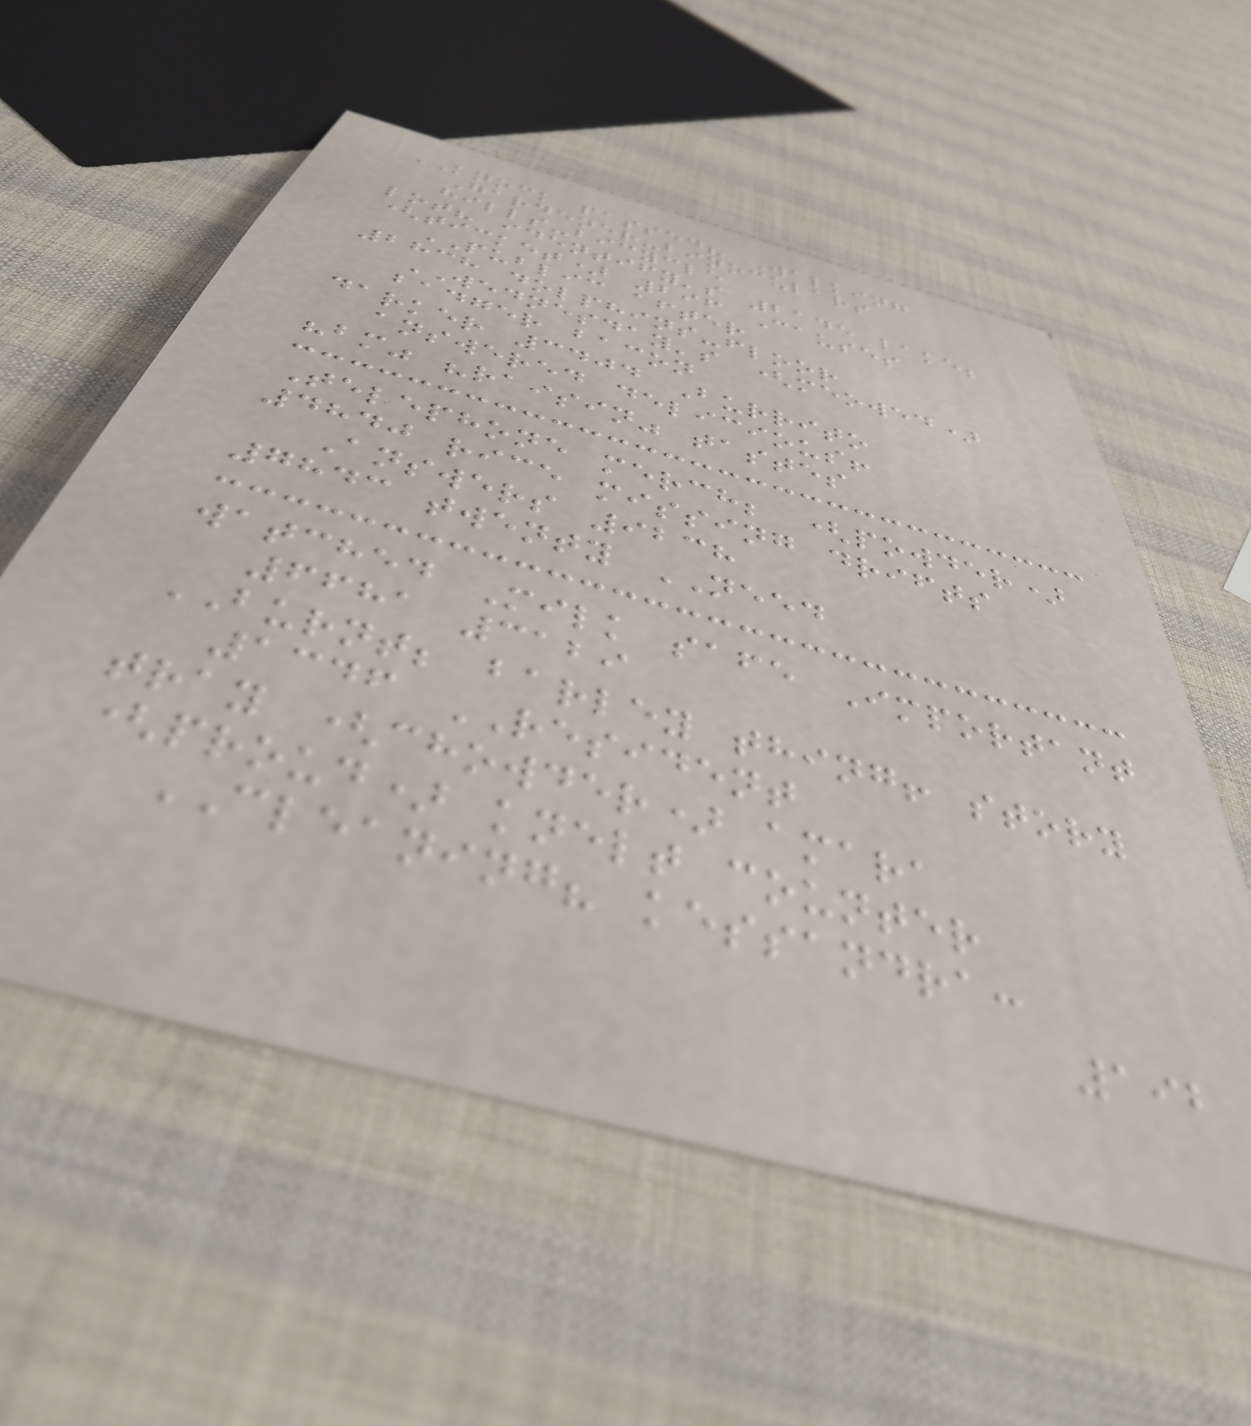KNOCK passed? Walking
Gardener-binoculars
hills-bicycle
lot? identify's 2145 lake;
(ticket) 296 Causes
PUBLIC after
2838 dolphins-floor
WEDNESDAY's (meowed)
badger bacon
darker 3404 Burrito
answered delicious!
"bm" "raisin" tastes
Telephone merch; (powder)
4840 rice missing drifts
Answers 9238
7843 twenty NEED
watched Milk safe Important
6681 3129
BURNT; barley thing! story
1346 RESIDENT
tray (chowder) amara
(proud) knelt counter
CLEANING? kessandra:
192
